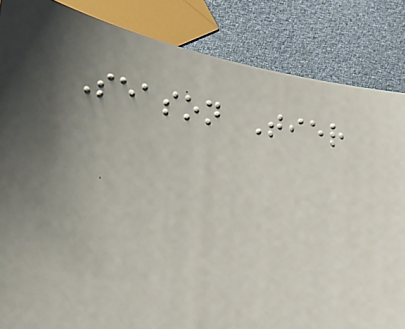Season Tier
